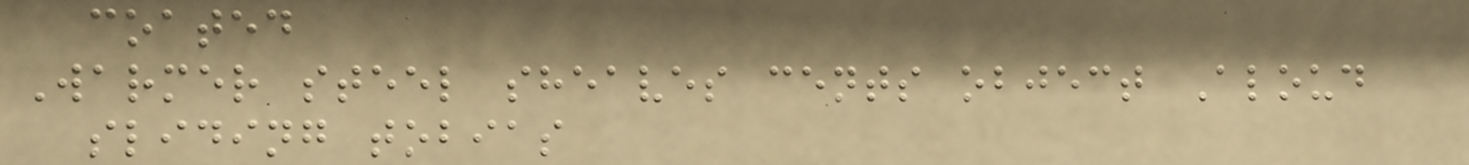coated
Warmer steel sheaves cents object Aloud
sliding tobias
